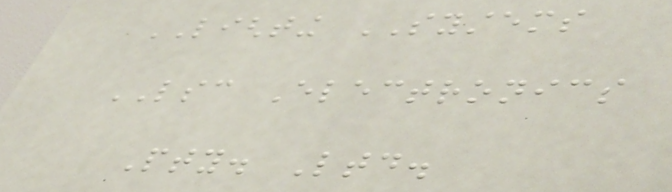LIGHTING SYSTEMS
LSC Electronics
Pty. Ltd.
